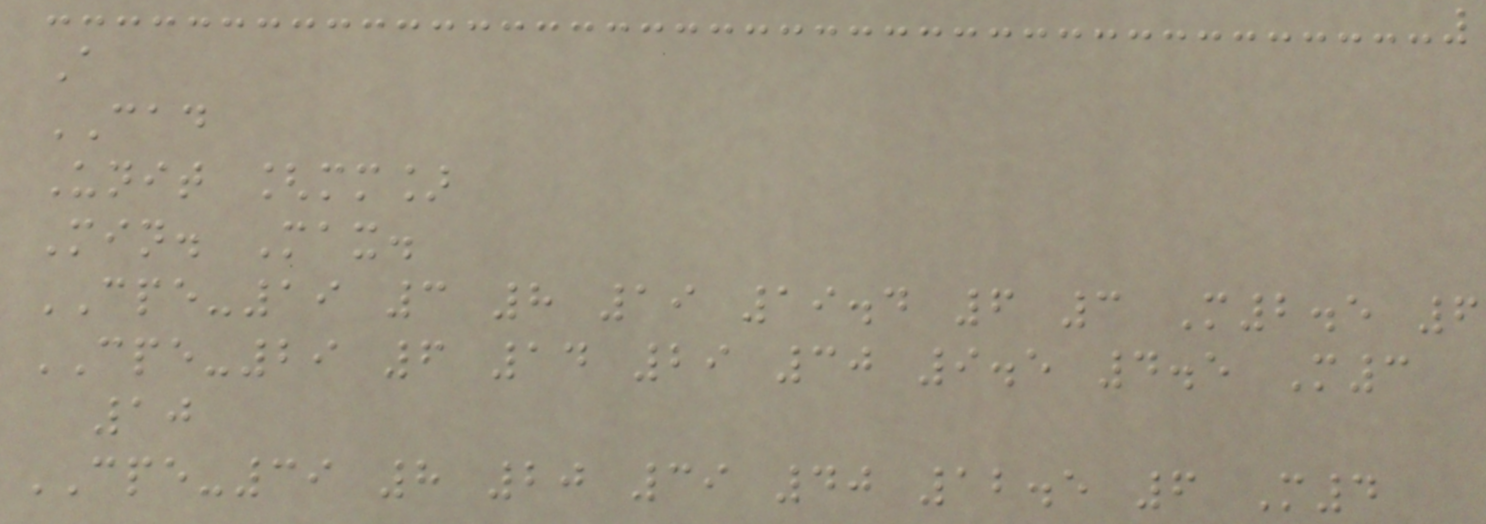A
CAD
Unit [mm]
Min. Max.
CPE-19 3 8 19 19.4 6 3 M2.5 6
CPE-29 6 14 29 30 9.5 4.5 M3
10
CPE-39 8 20 39 40 12.5 6 M4
